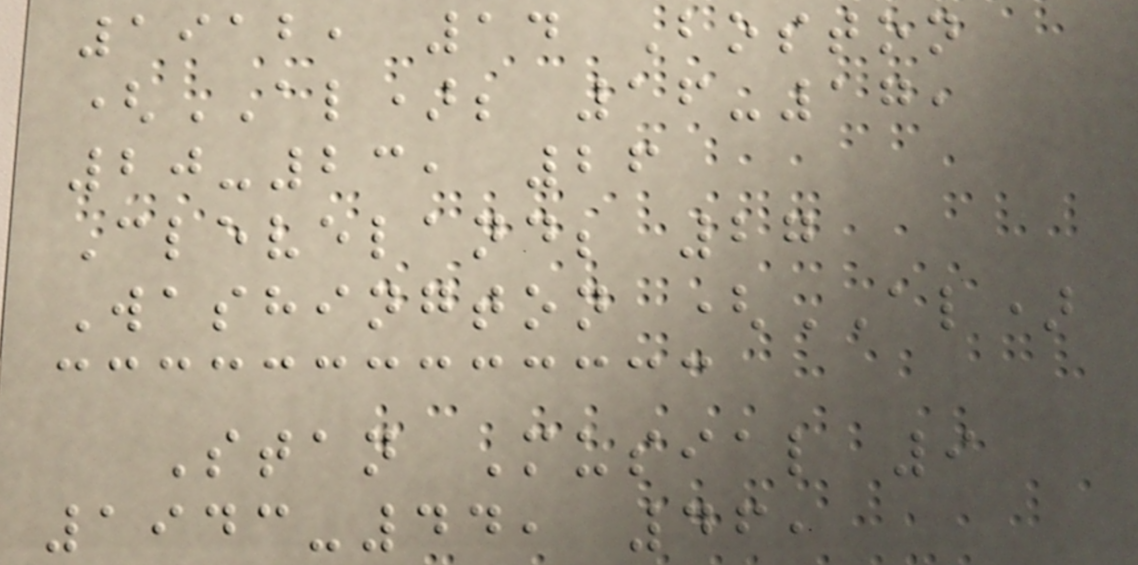1912, 14 Boston
(AL); 16-17,
20-23, 26
Cleveland; 27
Washington (AL)
Stan Musial 9
1943-44, 46,
